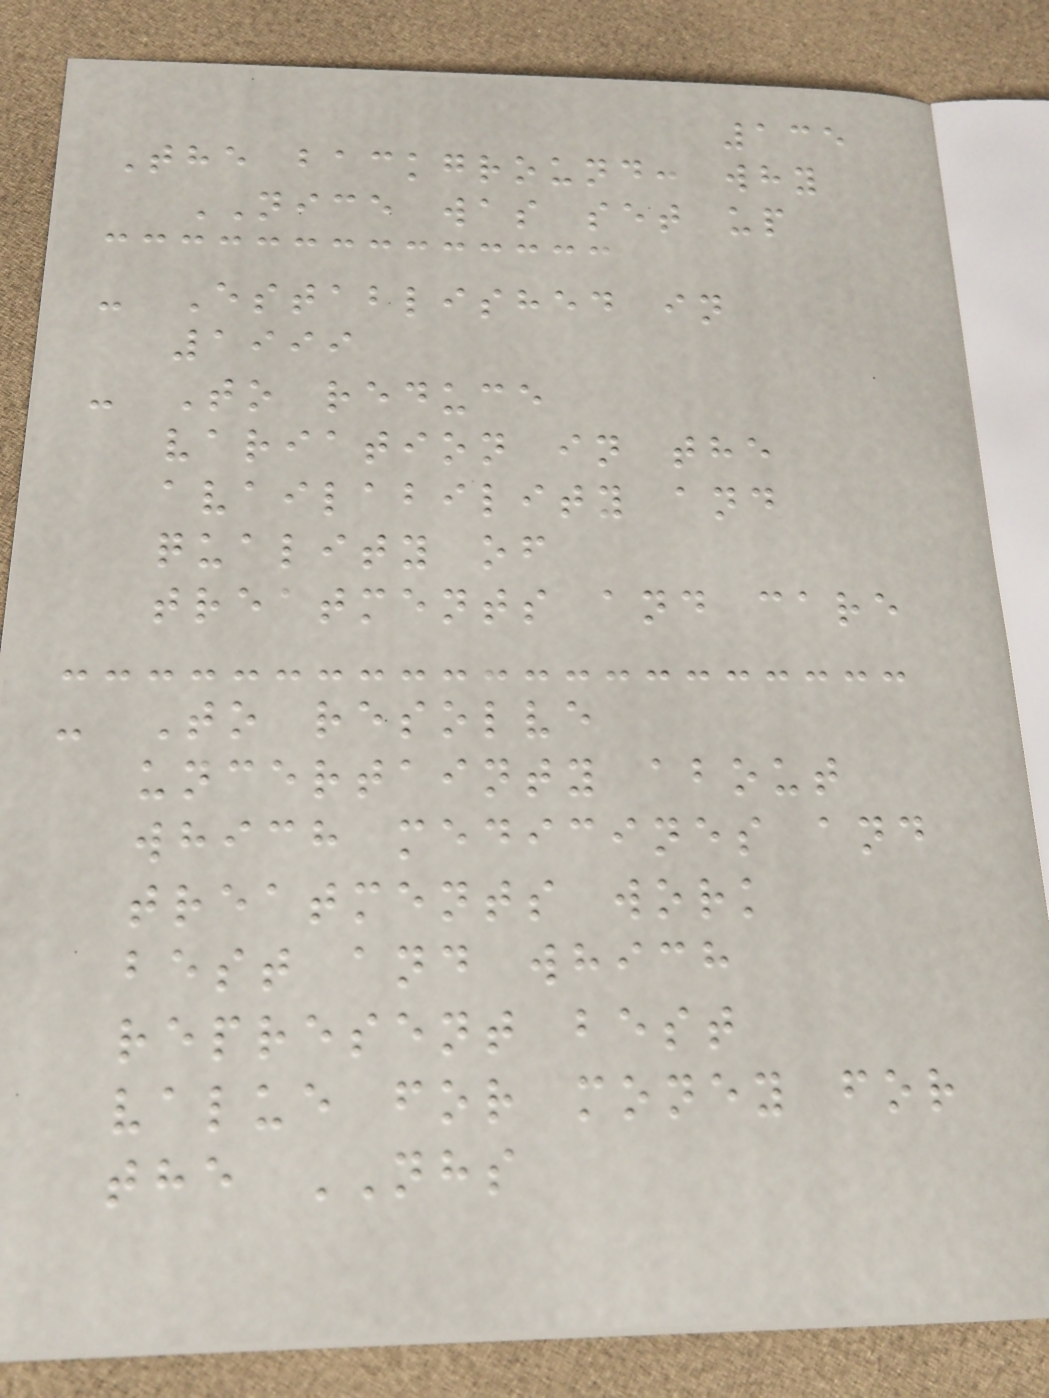135
The background: why
NICE was set up
- Established in
1999
- To reduce
variation in the
availability and
quality of
treatments and care
- To resolve
uncertainty about
which medicines and
treatments work
best and which
represent best
value for money for
the NHS
